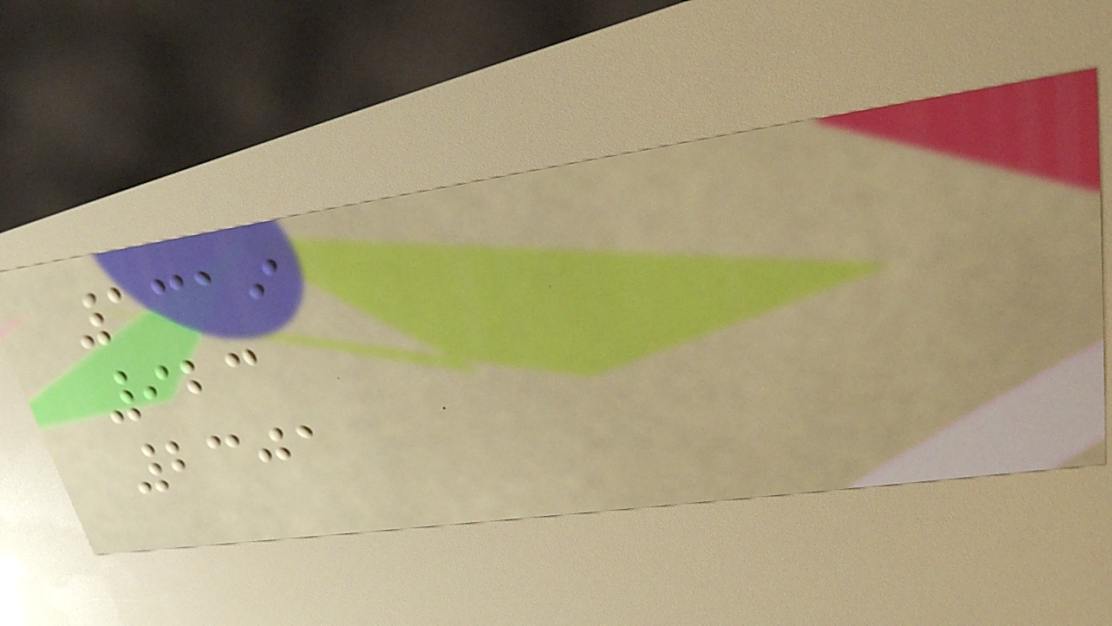1319
923
2301
